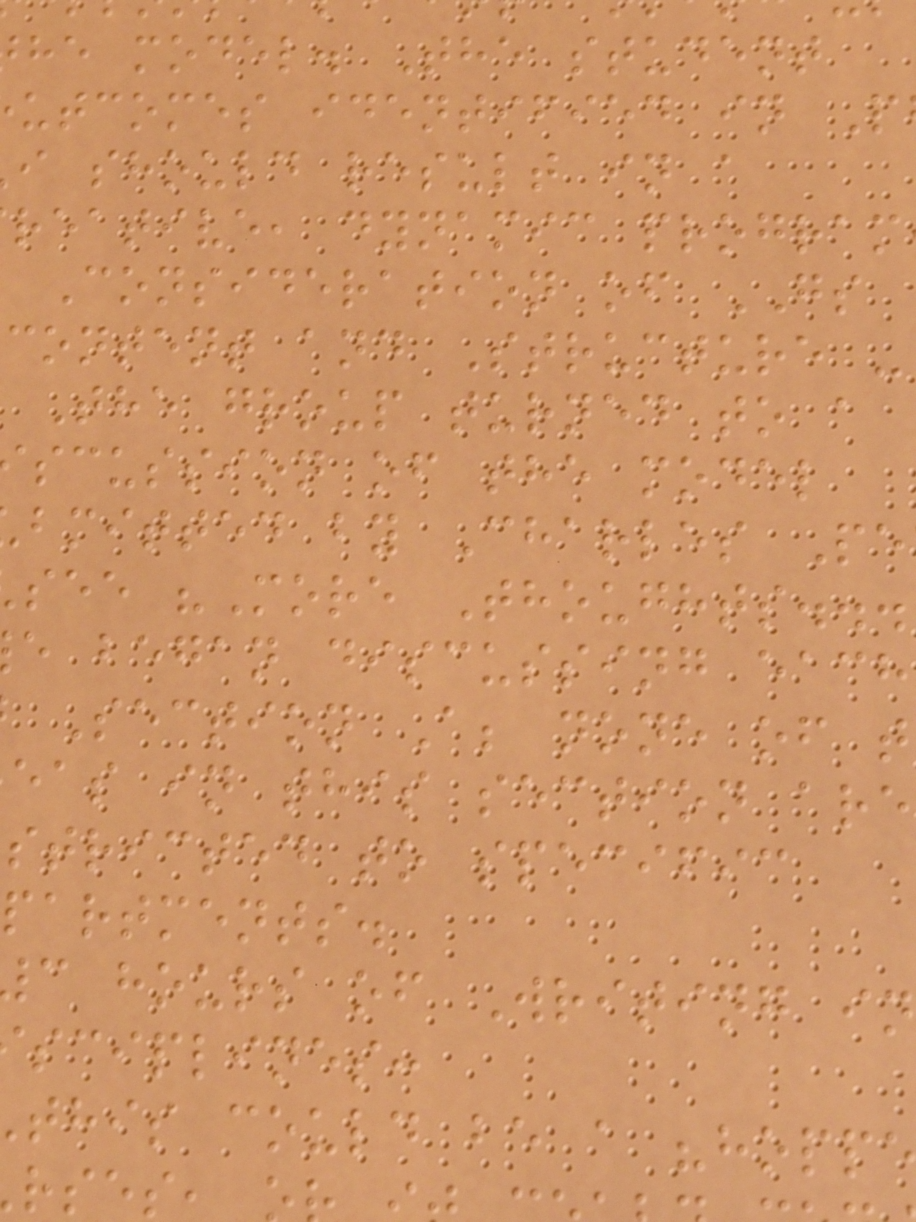he model. The student
utcomes identified in P
i should result in a
reative, dynamic program
Consideration of GS
content and Structure -
The group turned to a
scussion of the model
bmitted by Charles Pe
see "More Thoughts...
e began discussing each
Section A; none of t
eas in this section are
stricted to specific
partments.
c hours of Writing in
sciplines:
this could be a "hopp
